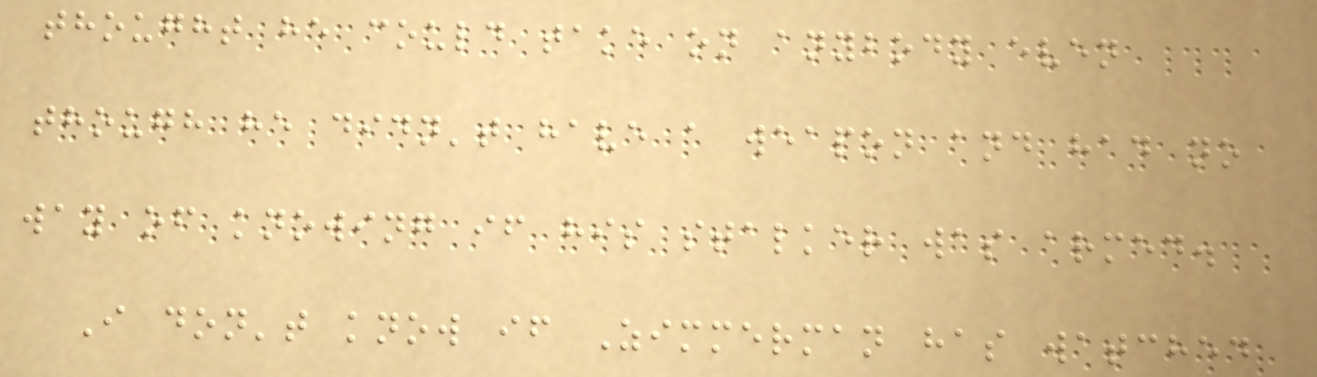thought he could take on anybody even
though he didn't have a weapon and had no
way of knowing if his stalker was armed.
I don't know if Zimmerman has watched
